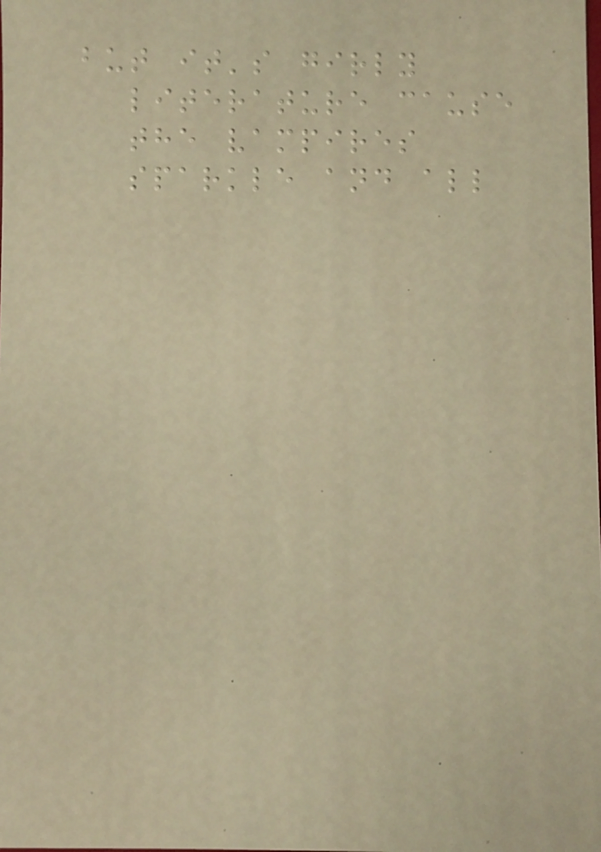but it's girly
literature cause
the vampires
sparkle and all
